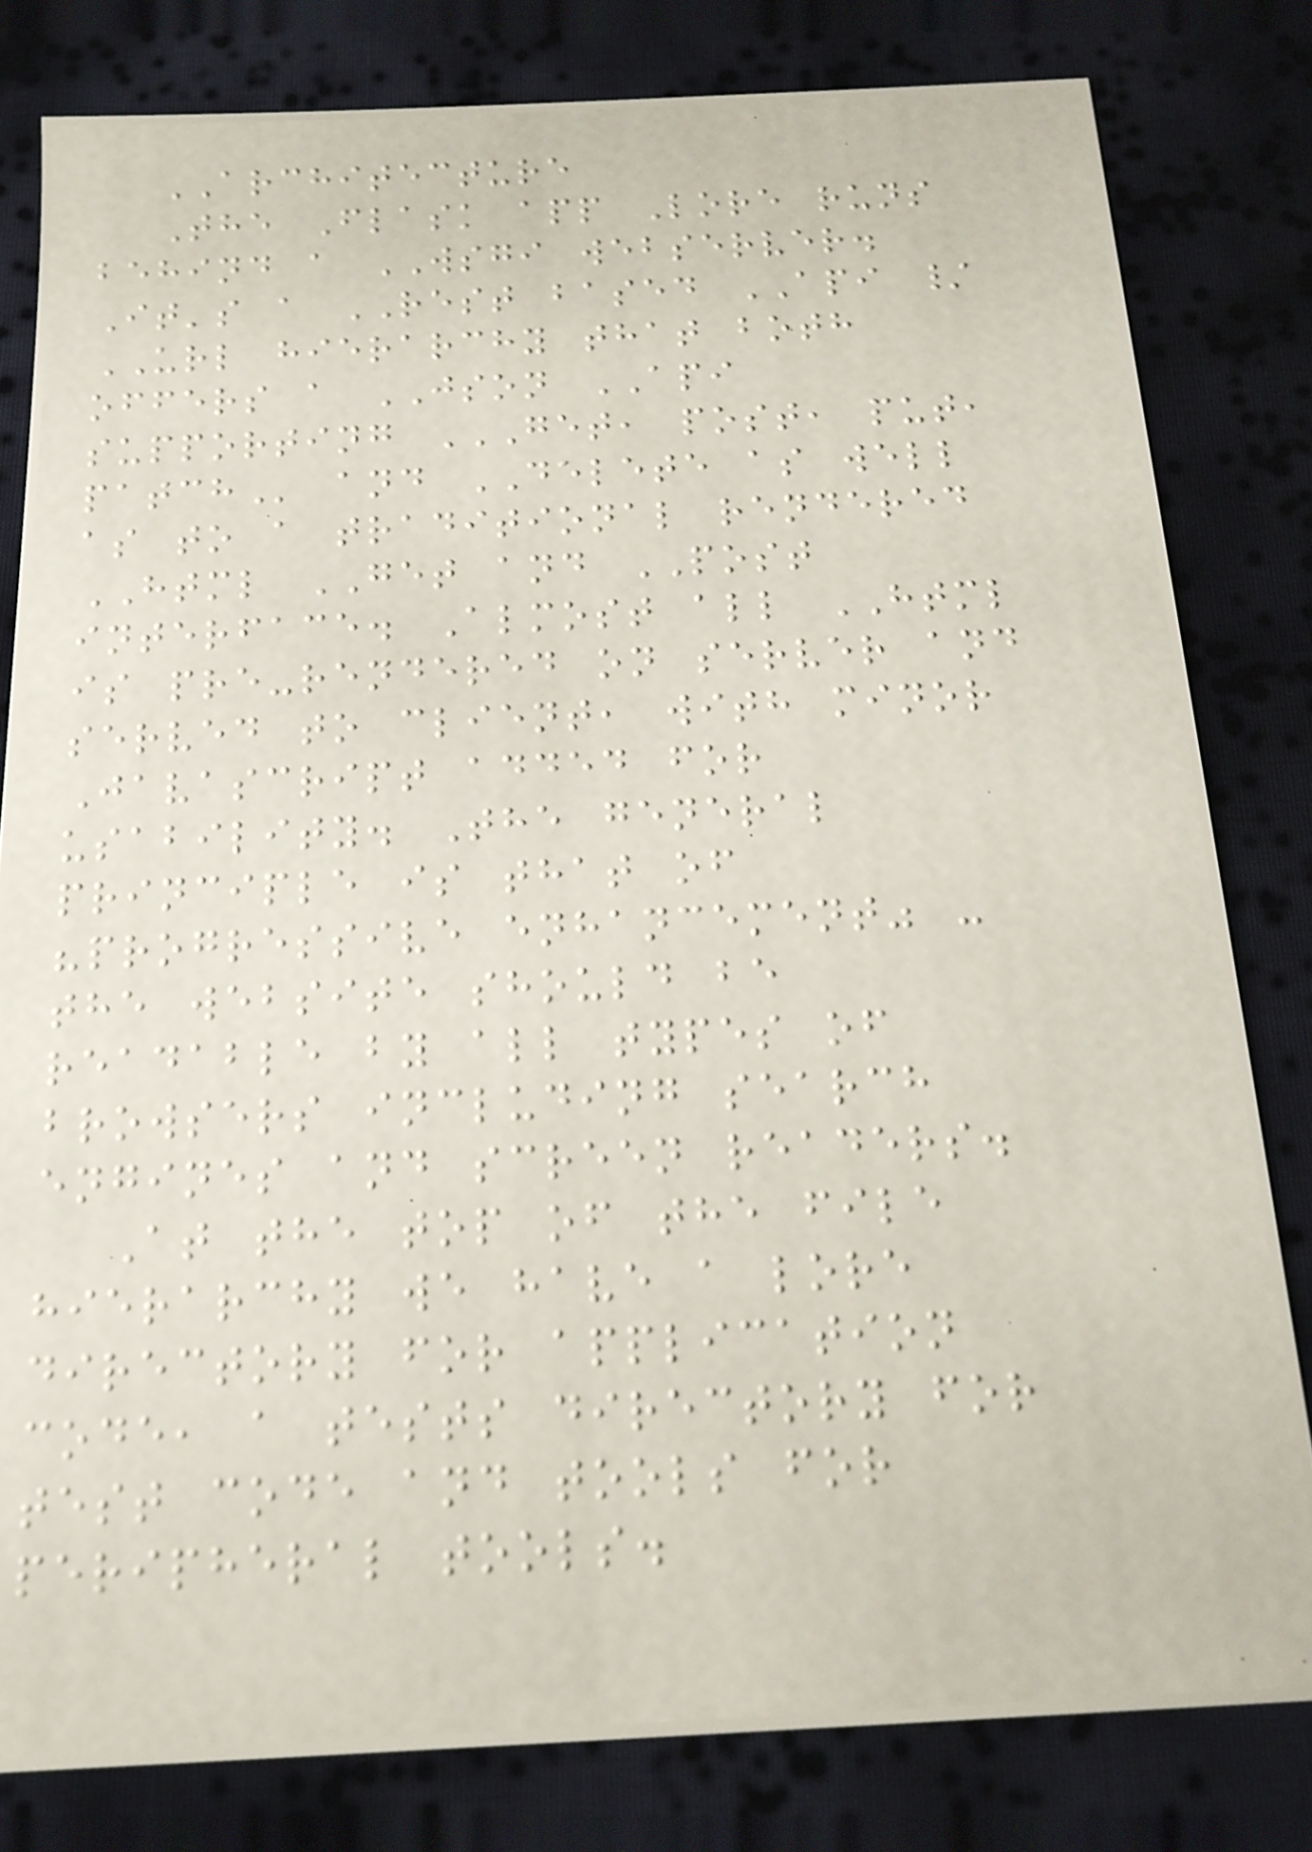ARCHITECTURE
The Flask app Lore runs
behind a WSGI webserver.
It's a REST based API /
URL hierarchy that both
offers a JSON API
supporting GET, POST, PUT,
PATCH and DELETE as well
as to a traditional rendered
HTML GET and POST
interface. Almost all HTML
is pre-rendered on server and
served to client, with minor
Javascript added for
usability. The general
principle is that of
"progressive enhancement" -
the website should be
readable by all types of
browsers including search
engines and screen readers.
At the top of the file
hierarchy we have a lore
directory for application
code, a tests directory for
test code and tools for
peripheral tools.
